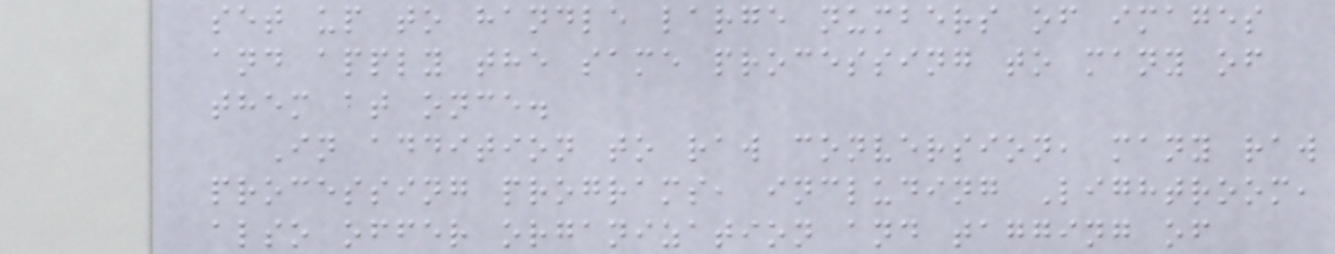set up to handle large numbers of images
and apply the same processing to many of
them at once.
In addition to raw conversion, many raw
processing programs, including Lightroom,
also offer organization and tagging of
